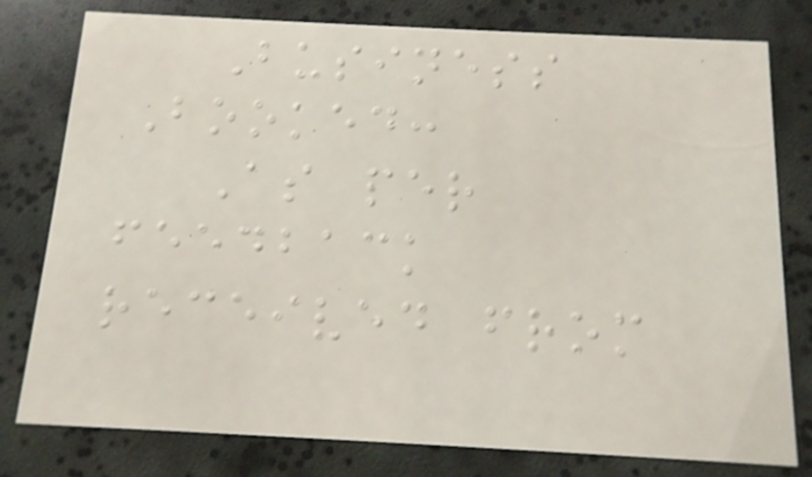Business
Booked:
As per
feedback
received from
